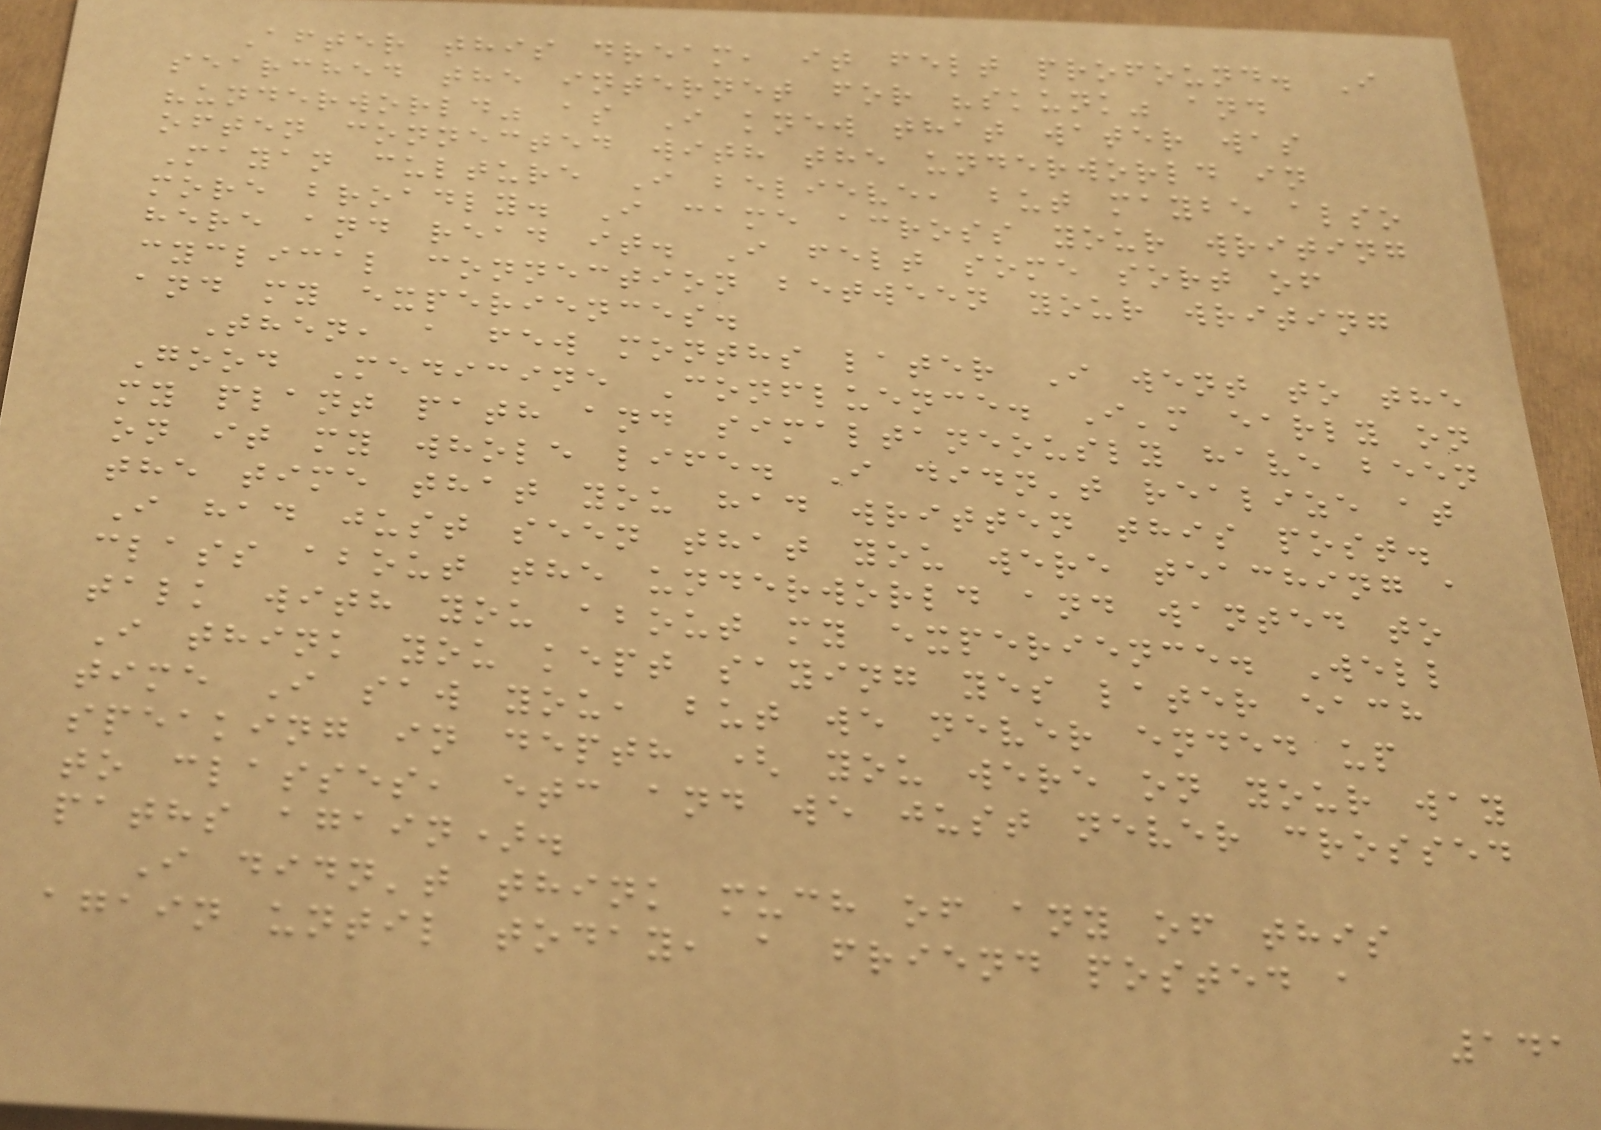After this dream, it felt profound. I
searched the internet for "skunk" and
"underworld" as I knew that water was
often connected with the underworld in
Mayan culture I believe, but maybe also
more broadly. I came across your writing
here and read it. I felt some sort of
cyclical connection between your writing
and my experiences.
Then, a few months later I went to the
Good Medicine Confluence. I'm early on
my plant path and simaltaneously have been
on it my whole life. I didn't realize at
the time that you had written this post.
I had just seen that you were teaching a
class about the underworld and wanted to
talk with you about my experience. Well
I think you kept saying yes later each
time I saw you, but we never ended up
speaking in depth ( you were on your way
to classes, etc and we just never crossed
paths again).
I didn't think much of any of this
again until today, a friend posted a
141
